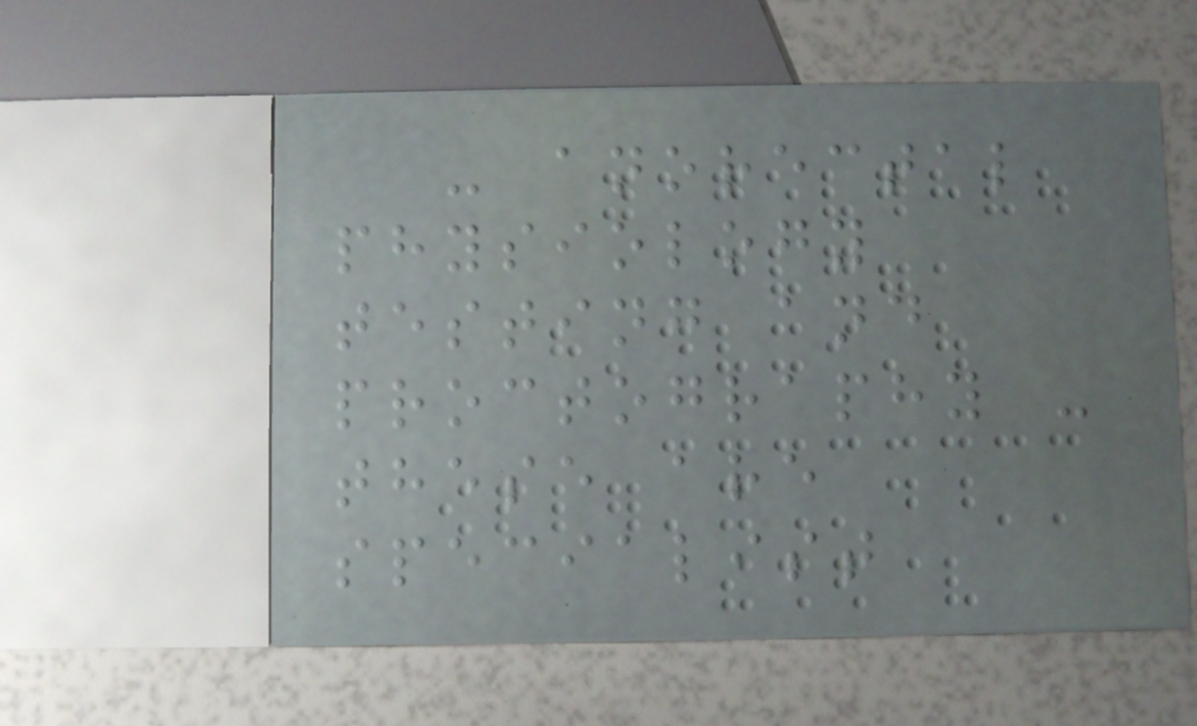- anorectal
physiology
testing and
proctography -
these are
specialist
